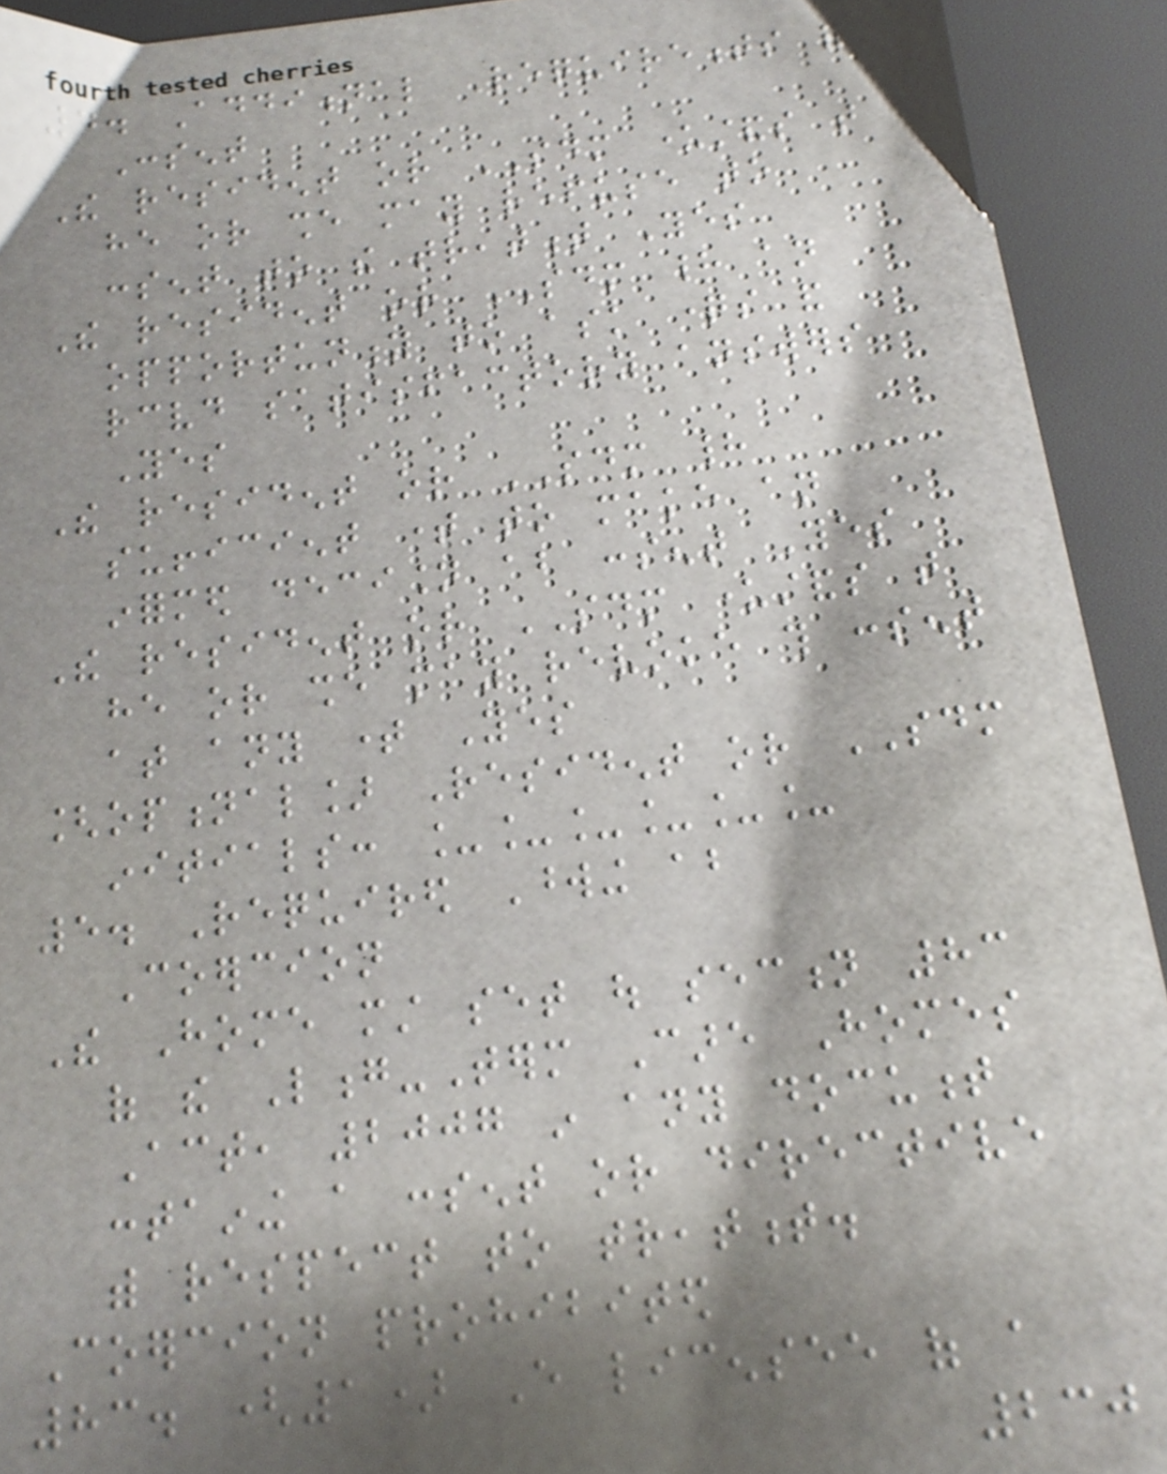4. Additional Requirements for
Consent
The resident or SDM understands that
he or she may refuse to
consent to the treatment Yes
The resident or SDM had an
opportunity to ask questions and
received satisfactory answers
Yes
The resident or SDM had
sufficient time to make an
informed decision about consent Yes
The resident or SDM understands that
he or she may revoke this consent
at any time Yes
[optional] Resident or SDM
initials: ______
5. Required Wording about
Coercion
The Home must set out section 83
of the Long-Term Care Homes
Act, 2007 in any document
containing a consent or directive
with respect to treatment.
Coercion prohibited
83. (1) Every licensee of a
230
